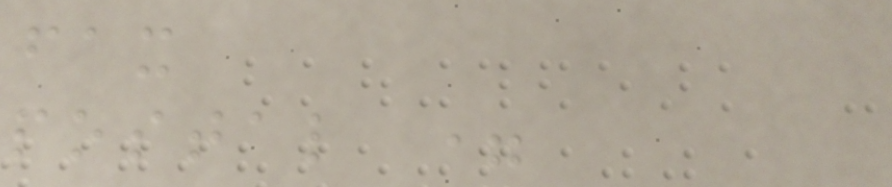fax
postal =
